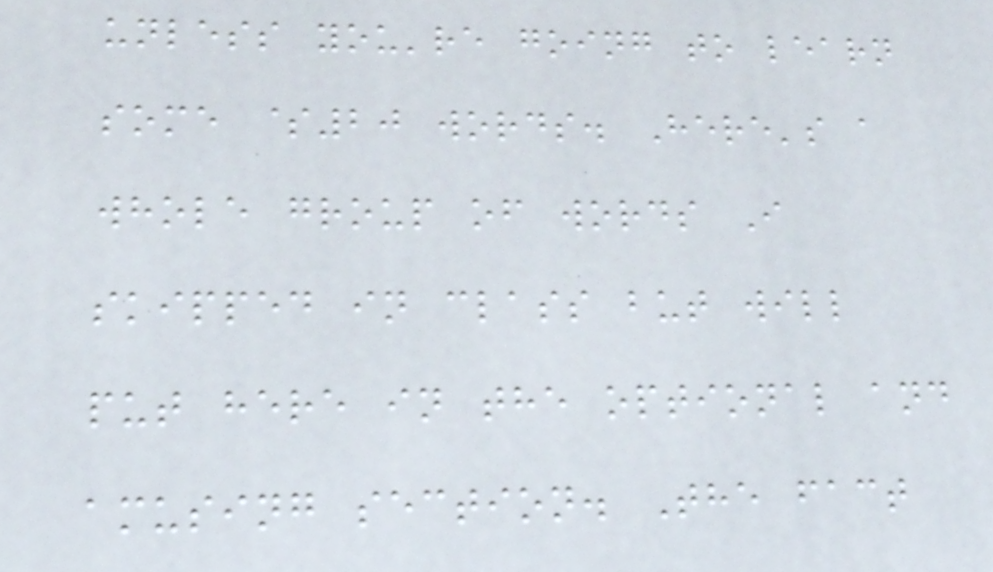unless you're going to learn
some $20 words. Here's a
whole group of words I
skipped in class but will
put here in the optional and
amusing section. The fact
